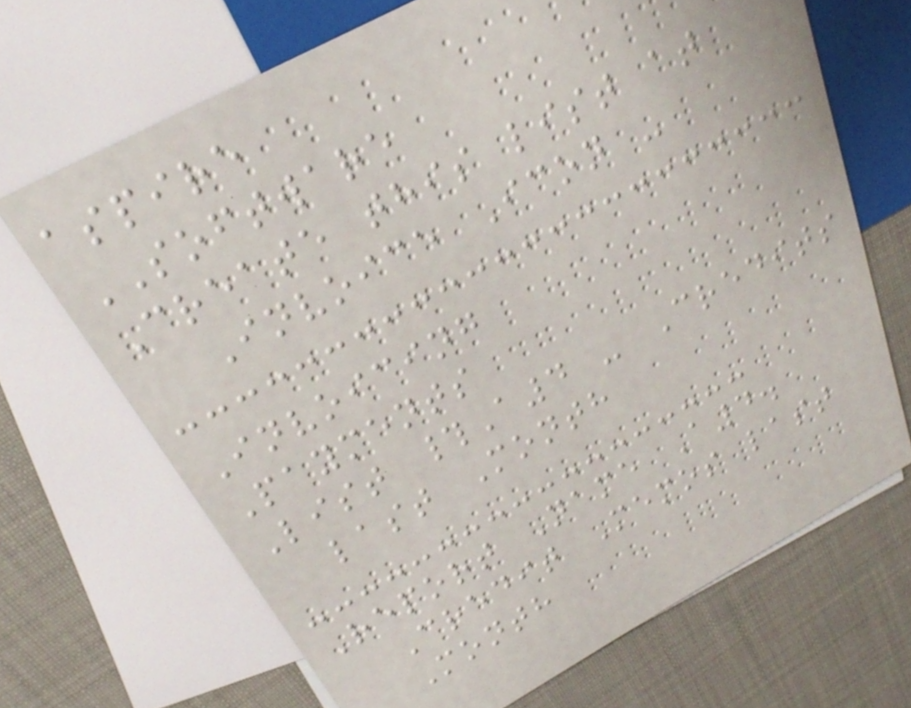aspire
SOFTWARE
Create this list at
Invoice Icon -
Invoicing
Payments
List #A4 - Credits
last Month
Report Name A4.
Credit Memos last
Month
